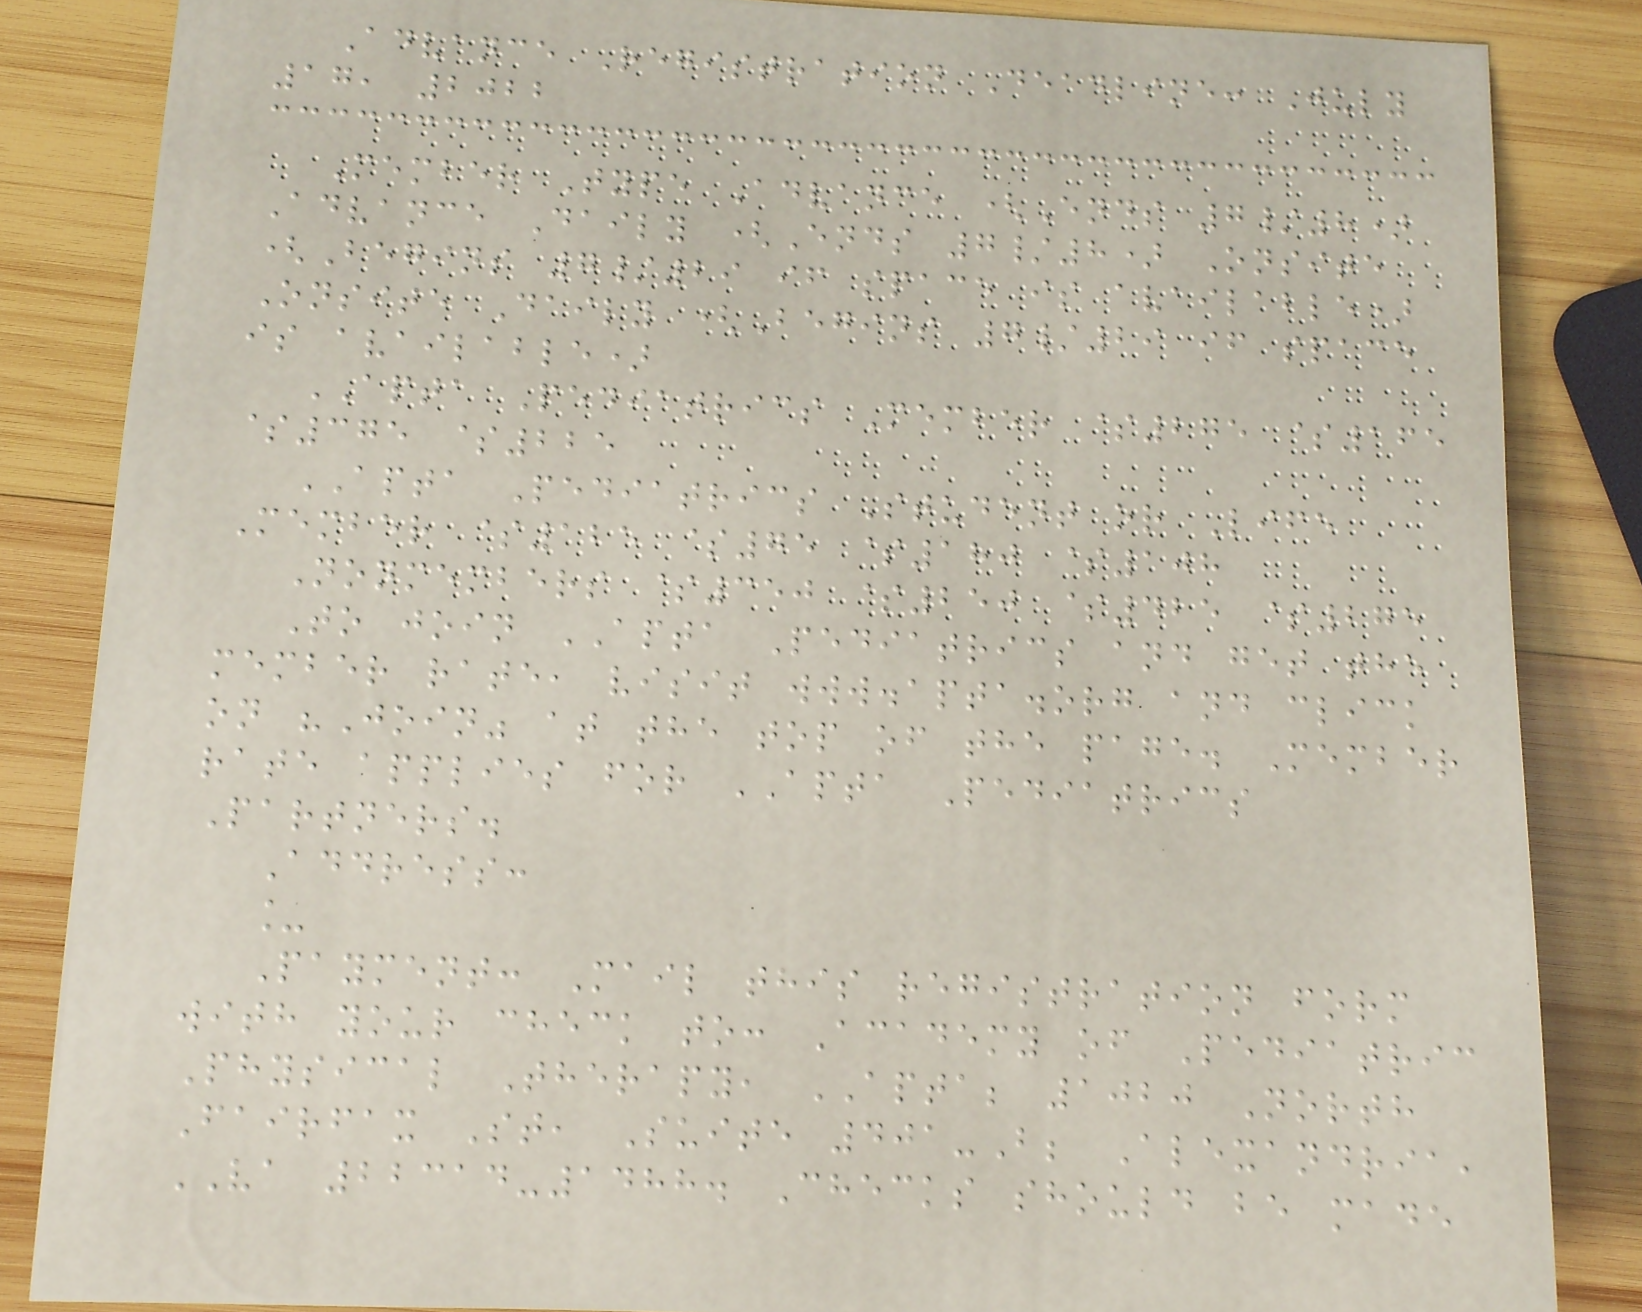Advance Registration Deadline: July
17, 2022
Member Type Advance (Ends 7/8)
Advance Daily (Ends 7/8) Onsite
(Begins 7/29 if space is available)
Onsite Daily (Begins 7/29 if space
is available)
APTA Pediatrics Member $275 $165
$375 $225
APTA Pediatrics Student or Life
Member $125 $75 $180 $108
Nonmembers $350 $250 $425 $275
To join APTA Pediatrics and get the
member rate, visit www.apta.org and click
on "Join" at the top of the page. Member
rate applies for APTA Pediatrics
Partners.
Address:
_
Payment: Mail this registration form
with your check to: Academy of Pediatric
Physical Therapy, APTA; 1020 North
Fairfax St, Suite 401-B; Alexandria,
VA 22314-1488. Checks should be made
